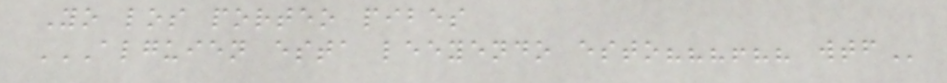Yo los porteo pibes
ALGUIEN ESTA LEEYENDO ESTO???!?? WTF
